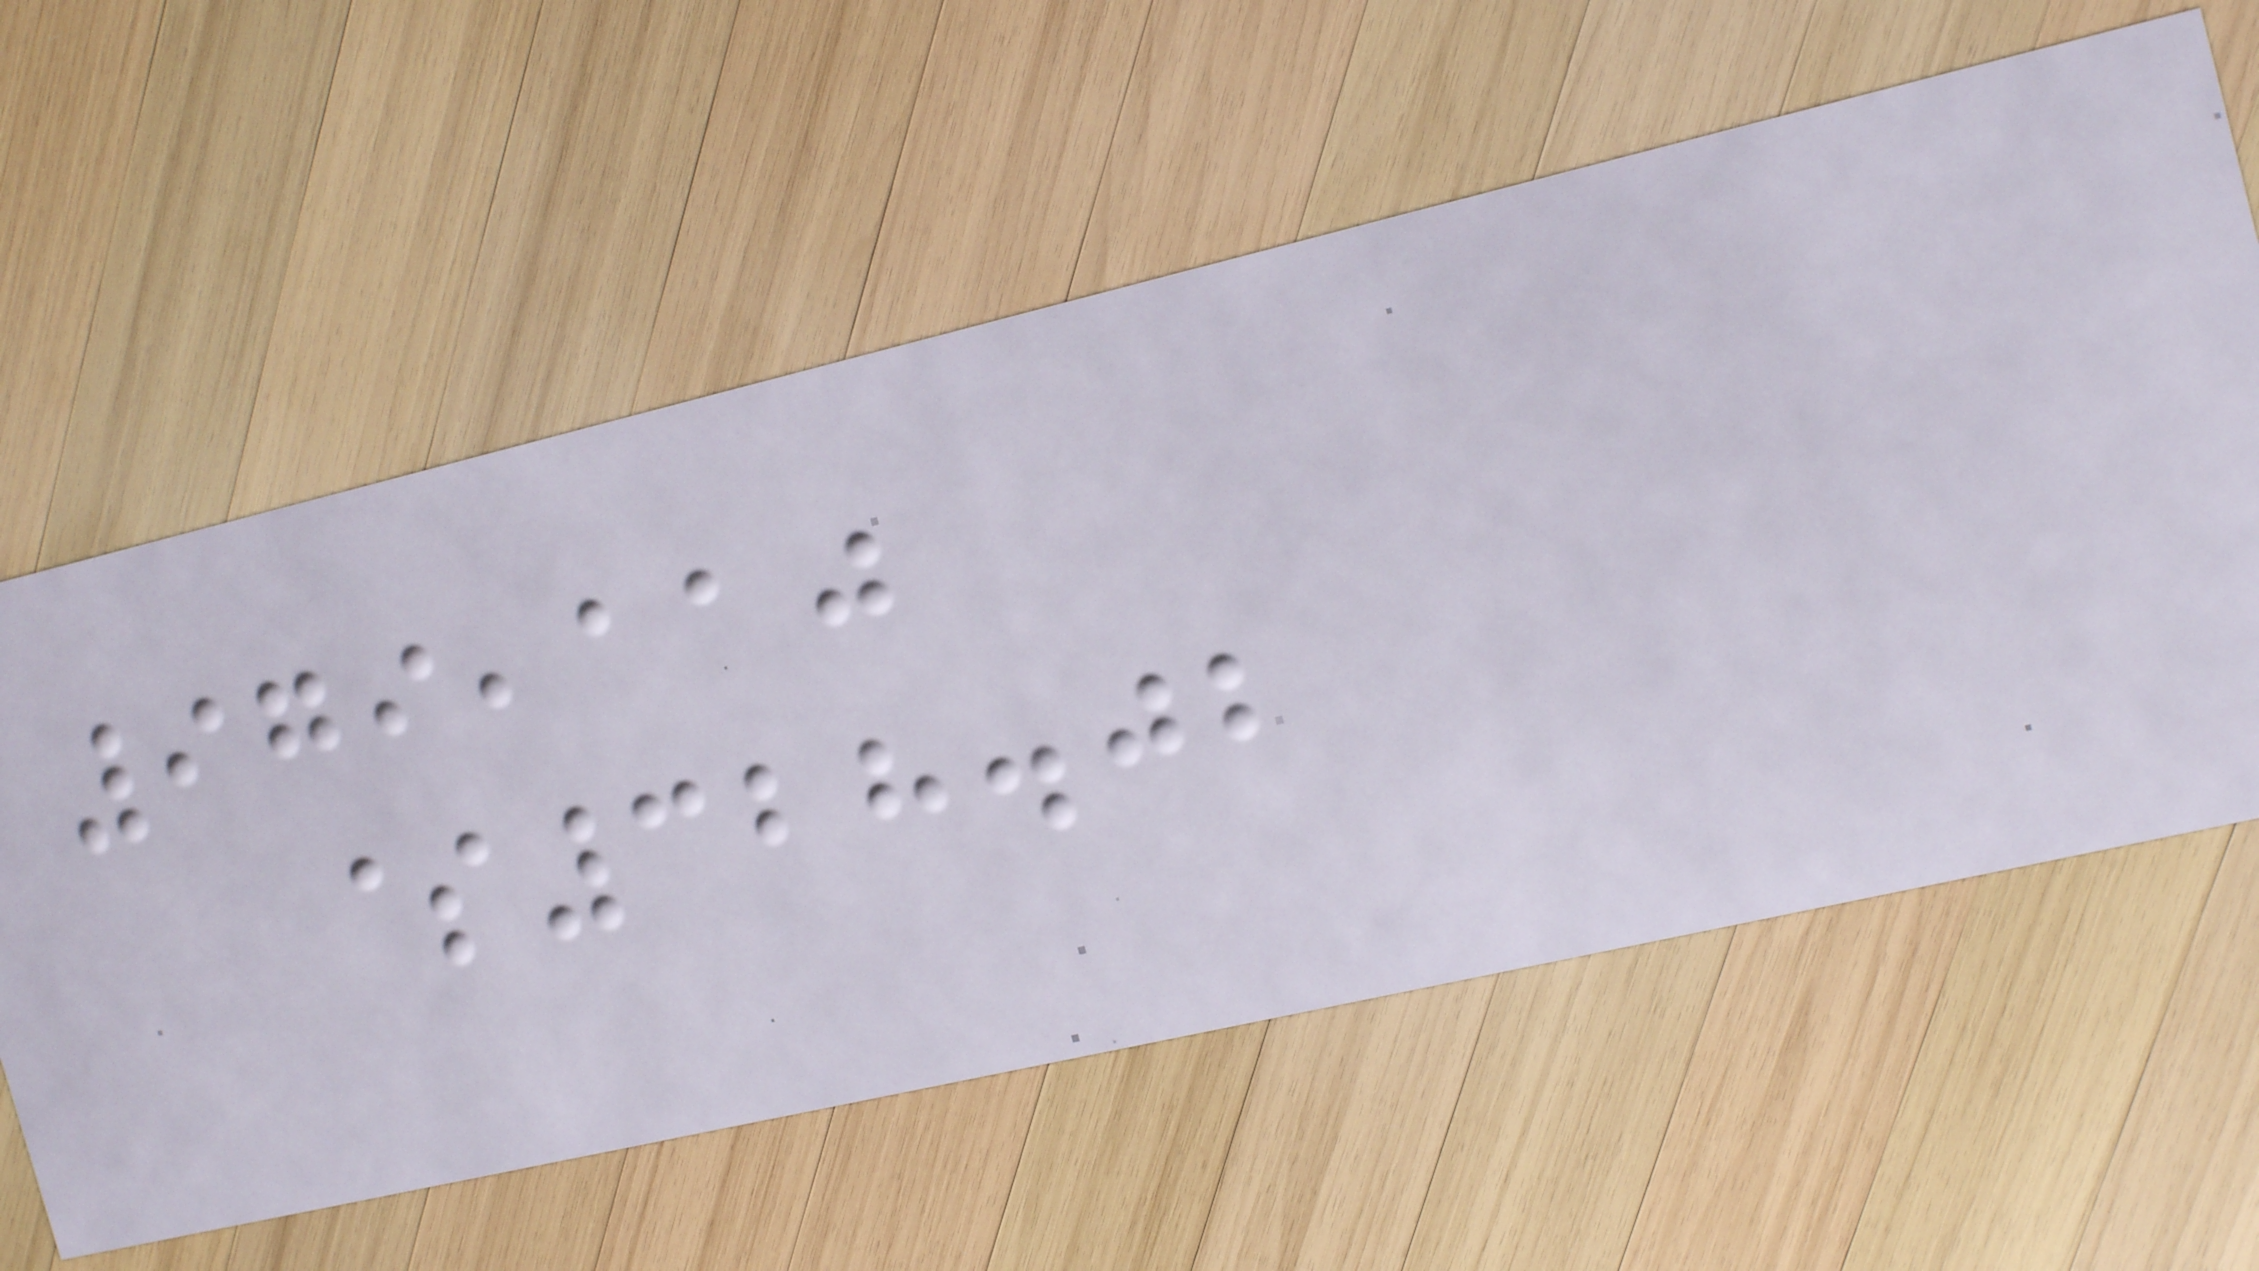979,110
$328.02
